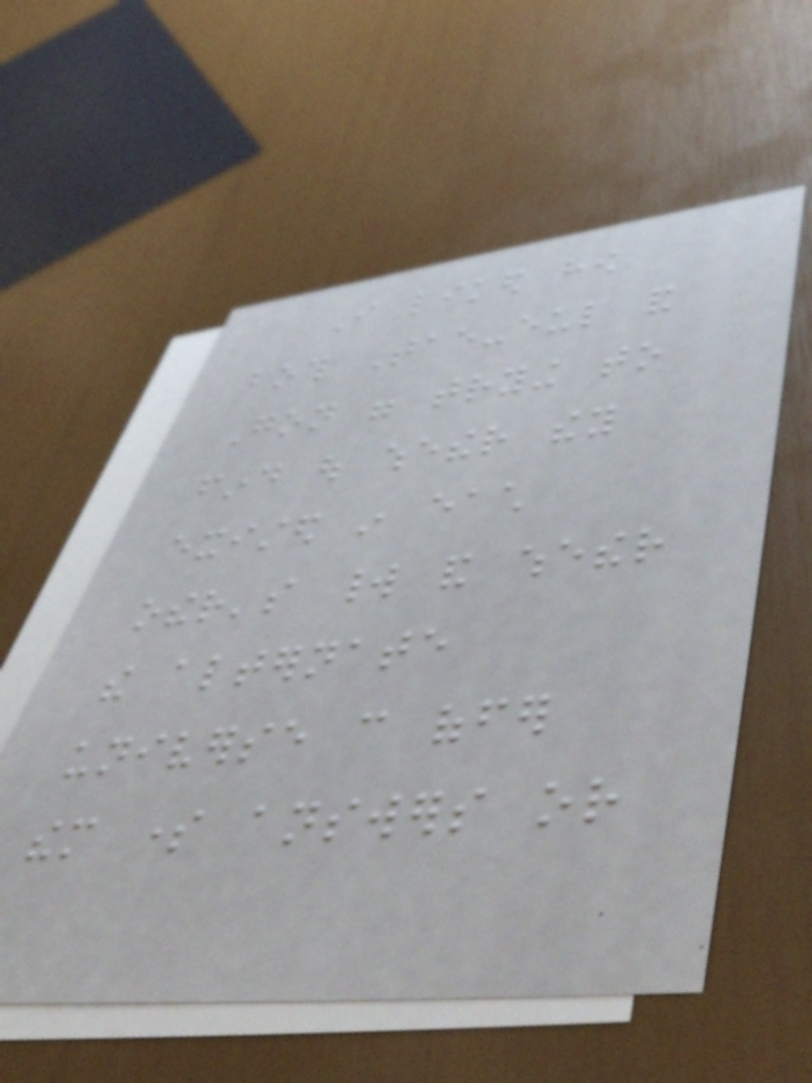I liked how
both Tae-eul and
Gon were trying to
find out whether they
existed in each
other's world and whether
the alternate
universe can offer
them some answers or
